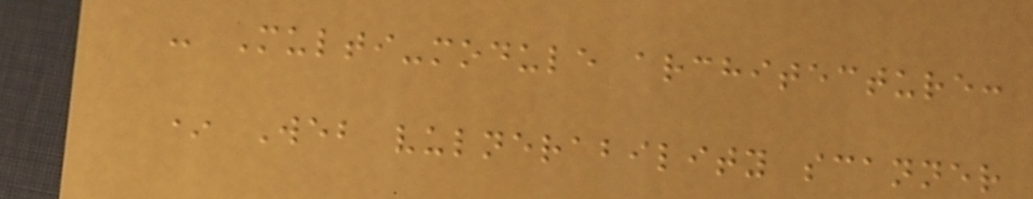- Multi-module architecture:
* Web vulnerability scanner
